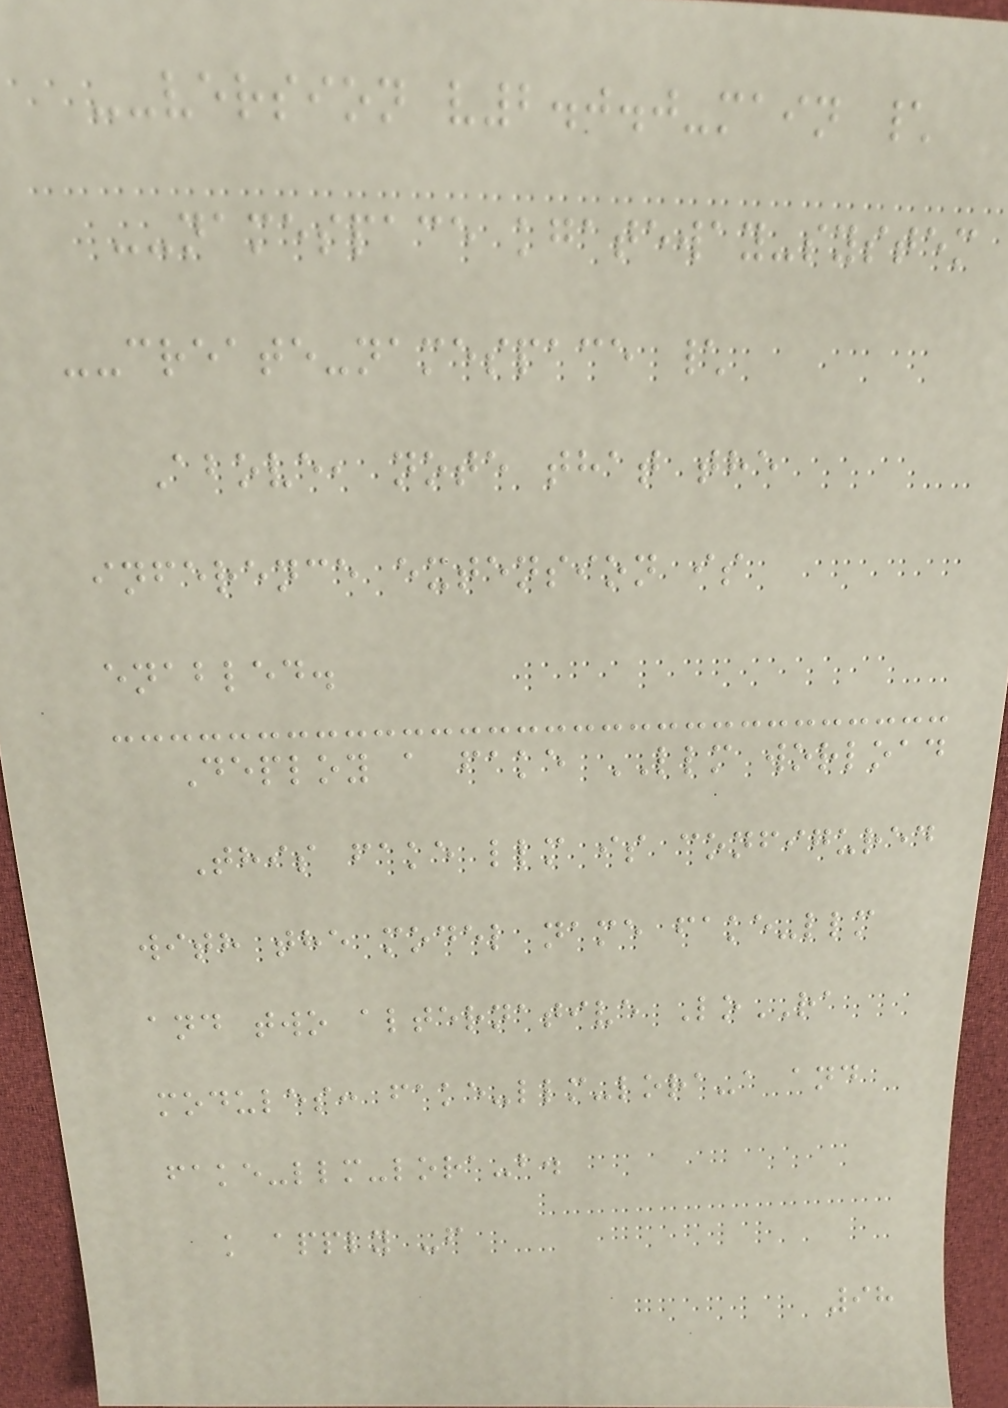--version v2.0.0-main \
--namespace kgateway-system
--create-namespace \
Above, note that the
inference extension is
enabled.
Deploy a fake LLM worload
This fake llm is configured
with the model name fake-llm
and two alternative LoRA
modules: fake-llm-lora-a and
fake-llm-lora-b.
k apply -f
98
